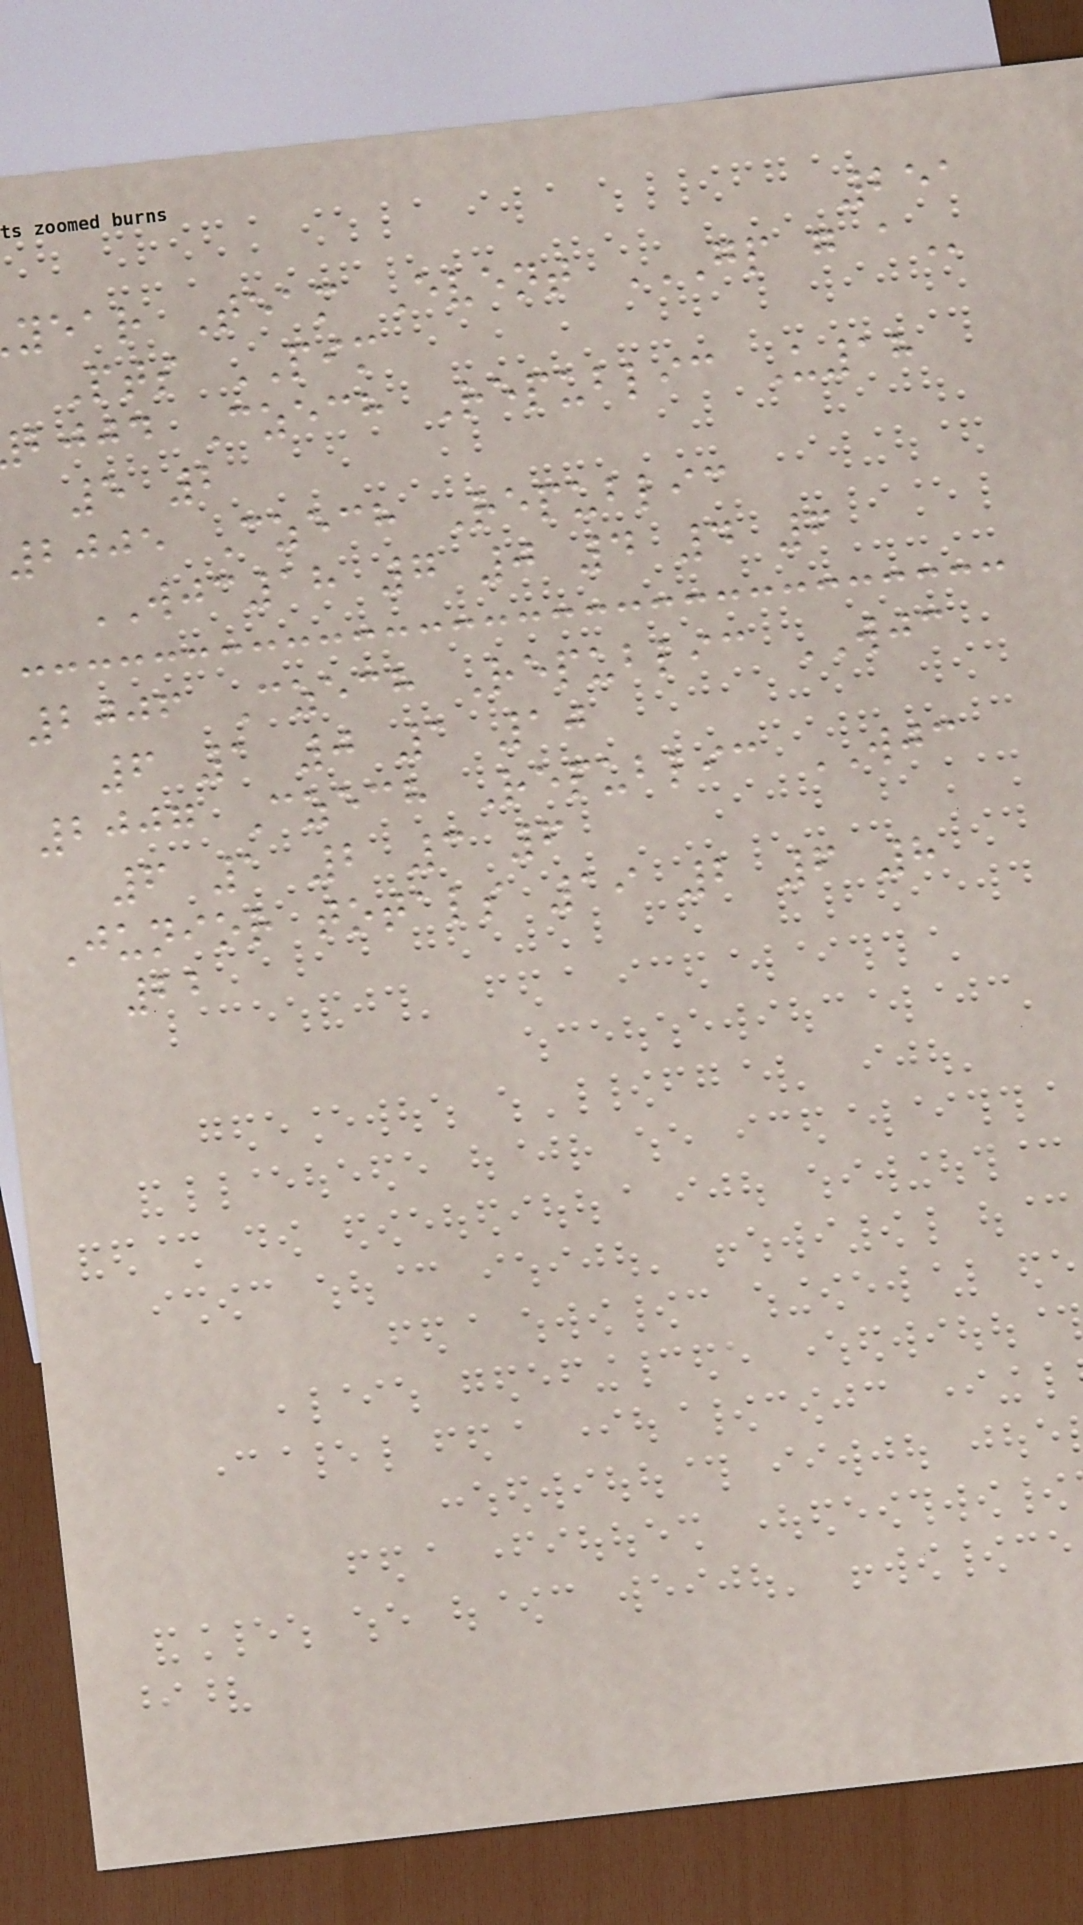251
year Team Event GP G A
Pts PIM
bjjd Czech Republic U18
5 2
2005 Czech Republic
WJC18 7 0 4 4 6
2006 Czech Republic WJC
6 1 0 1 10
2007 Czech Republic WJC
6 1 2 3 6
Junior totals 19 2 6 8
22
